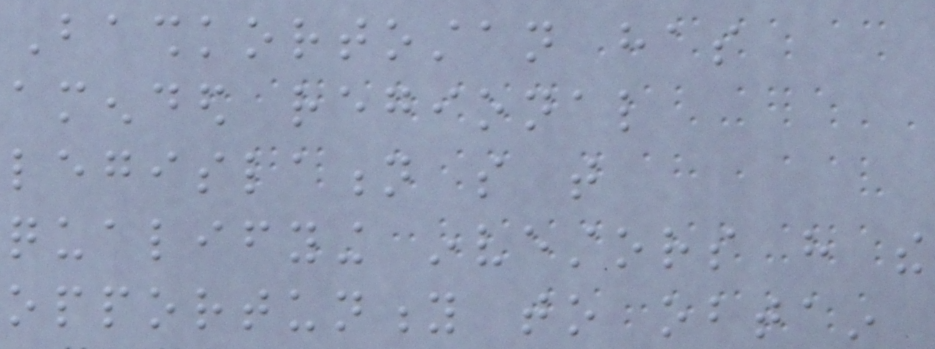Bashkortostan has
amended regional
legislation so that
qualifying investors have the
opportunity to obtain
